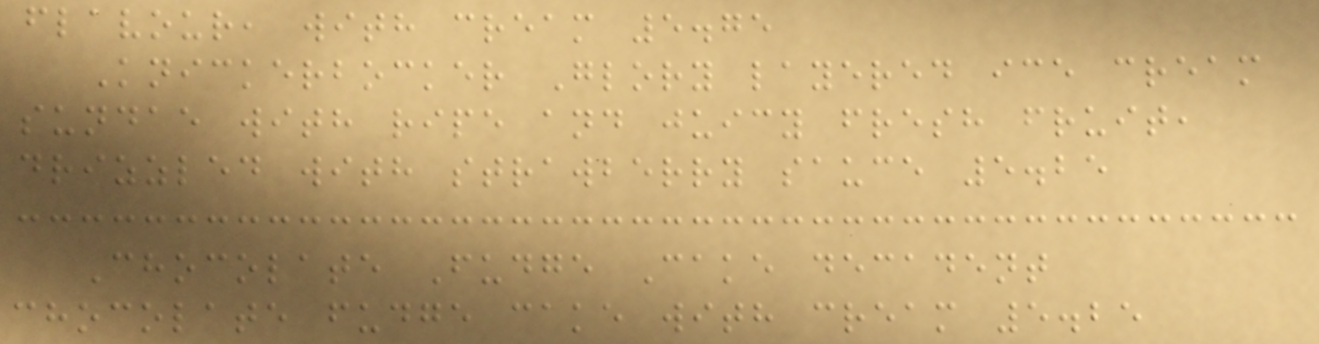flavour, with cream 5.75
Knickerbocker Glory layered ice cream
sundae with ripe and juicy fresh fruit,
drizzled with strawberry sauce 5.25
Chocolate Fudge Cake decadent
chocolate fudge cake with cream 5.25
